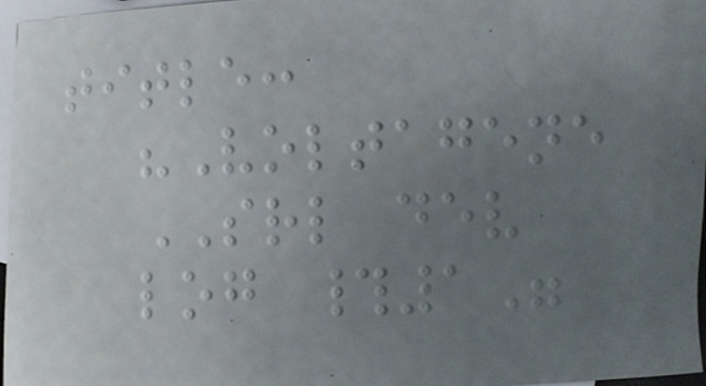title:
"Voltagene
SRL dev
log #1"
